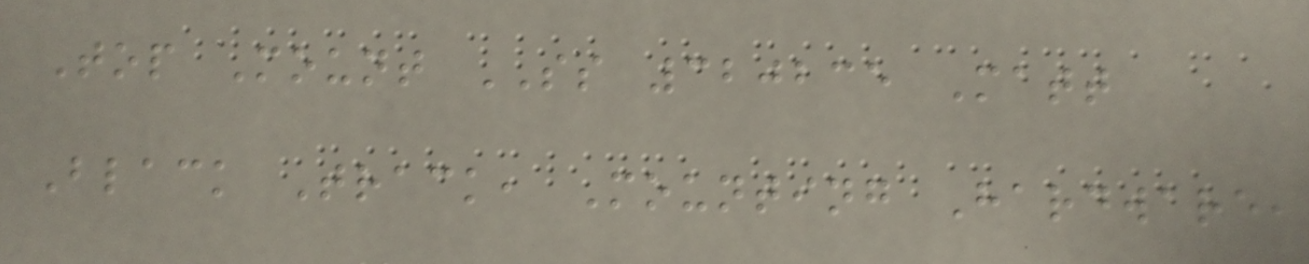Top Mount SS 320235 Matt
Black Track, Mounting Hardware,
